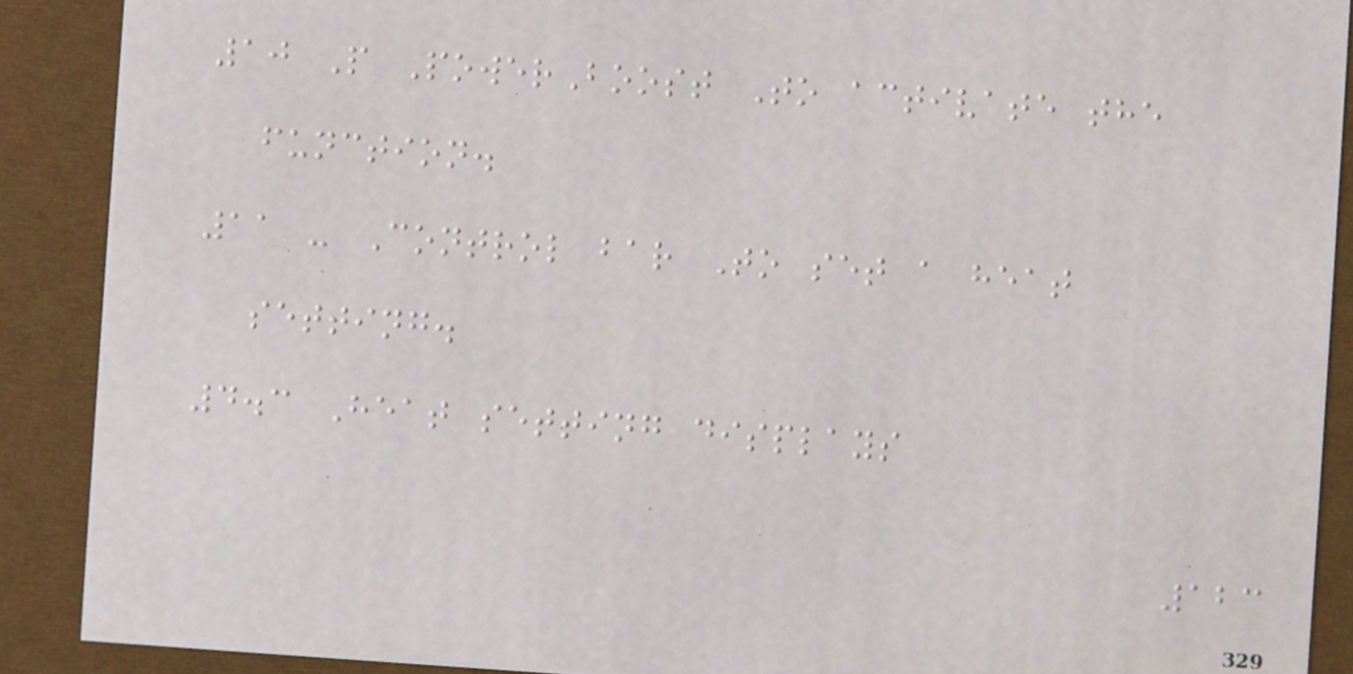10 P PowerBoost To activate the
function.
11 - Control bar To set a heat
setting.
4.3 Heat setting displays
123
